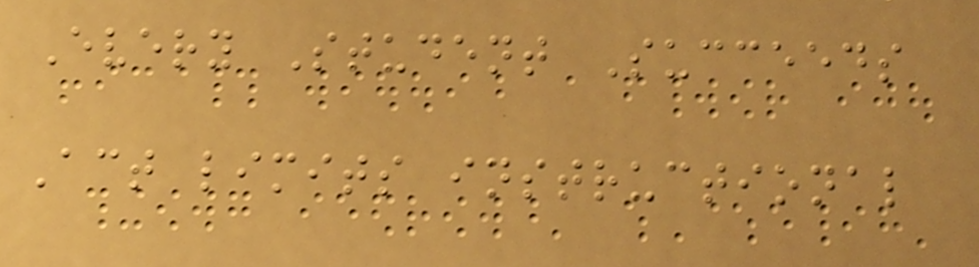Every Student Succeeds
Act limits instructional
